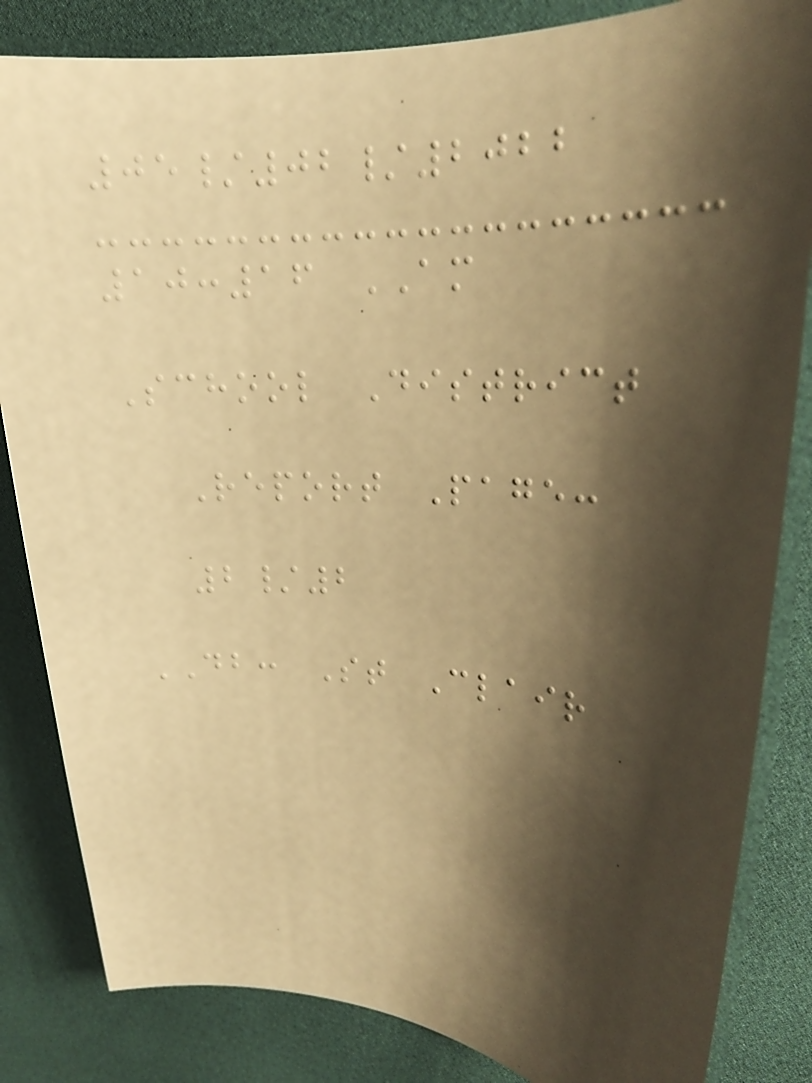05/02/2022
10:16 AM
School District
Report Page:
2/2
DB: St Clair
